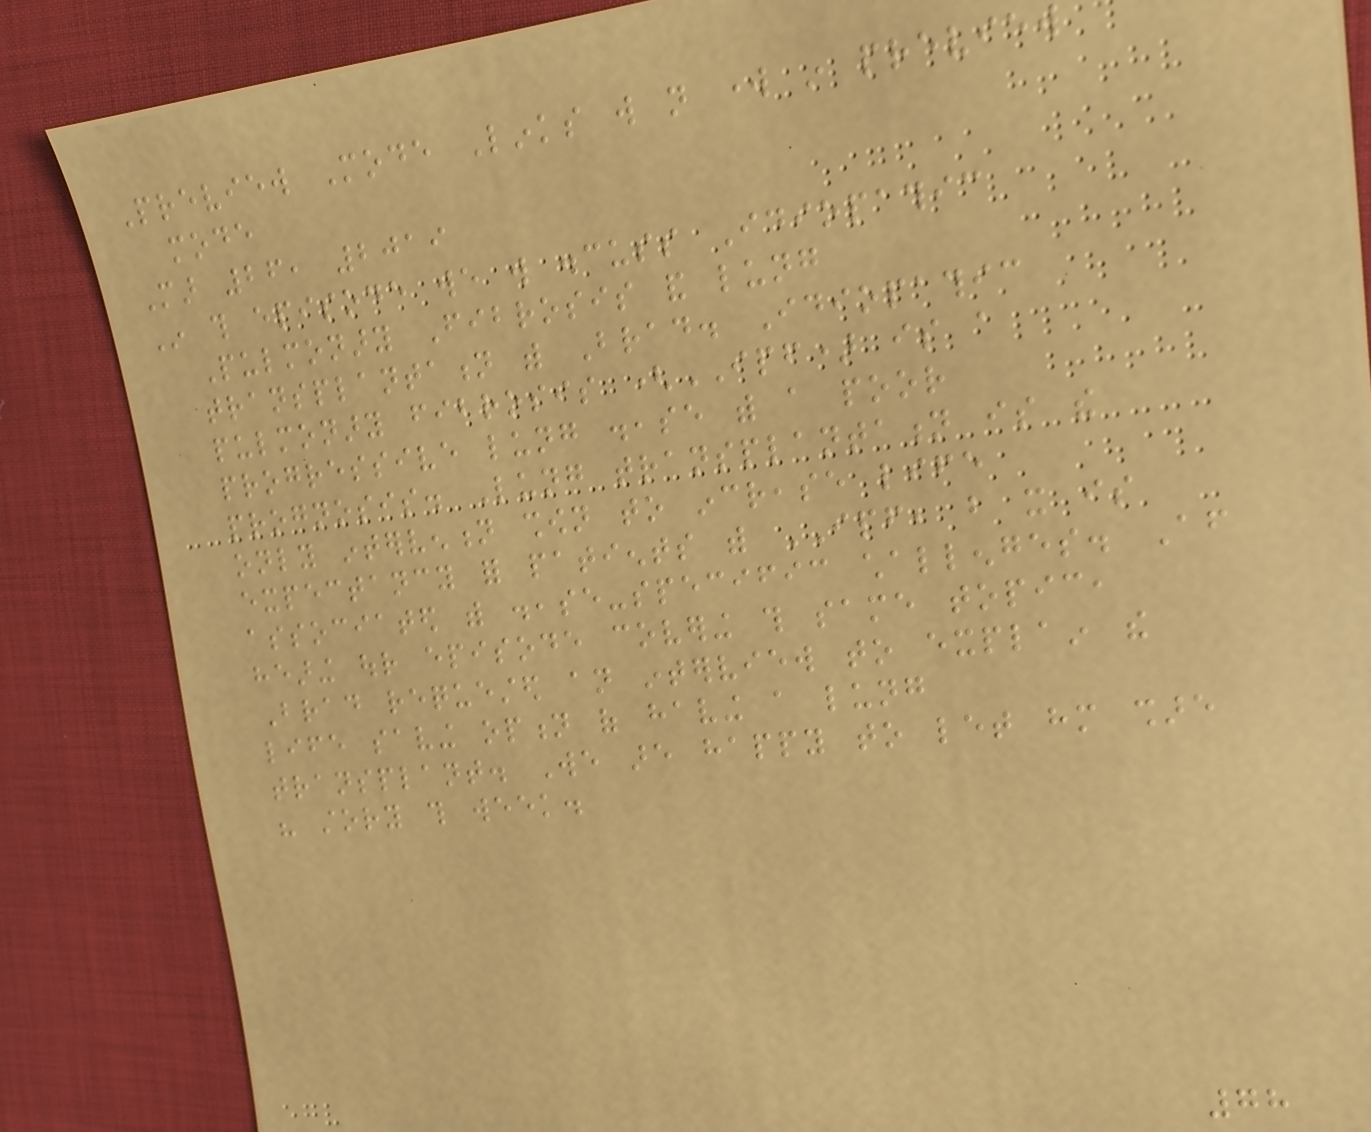Preview Mode Links will not work in preview
mode
Mar 26, 2019
In this episode we will discuss Idiopathic
Pulmonary Fibrosis and lung
transplantation with Brad. Idiopathic
pulmonary fibrosis (IPF) is a
progressive lung disease with a poor
prognosis. Lung transplantation is the
only intervention shown to increase life
expectancy for patients with IPF, but it is
associated with disease-specific challenges. After
hearing our episode covering this same topic,
Brad requested an interview to explain the
life saving option of having a lung
transplant. We are happy to let him share
his story this week.
78
